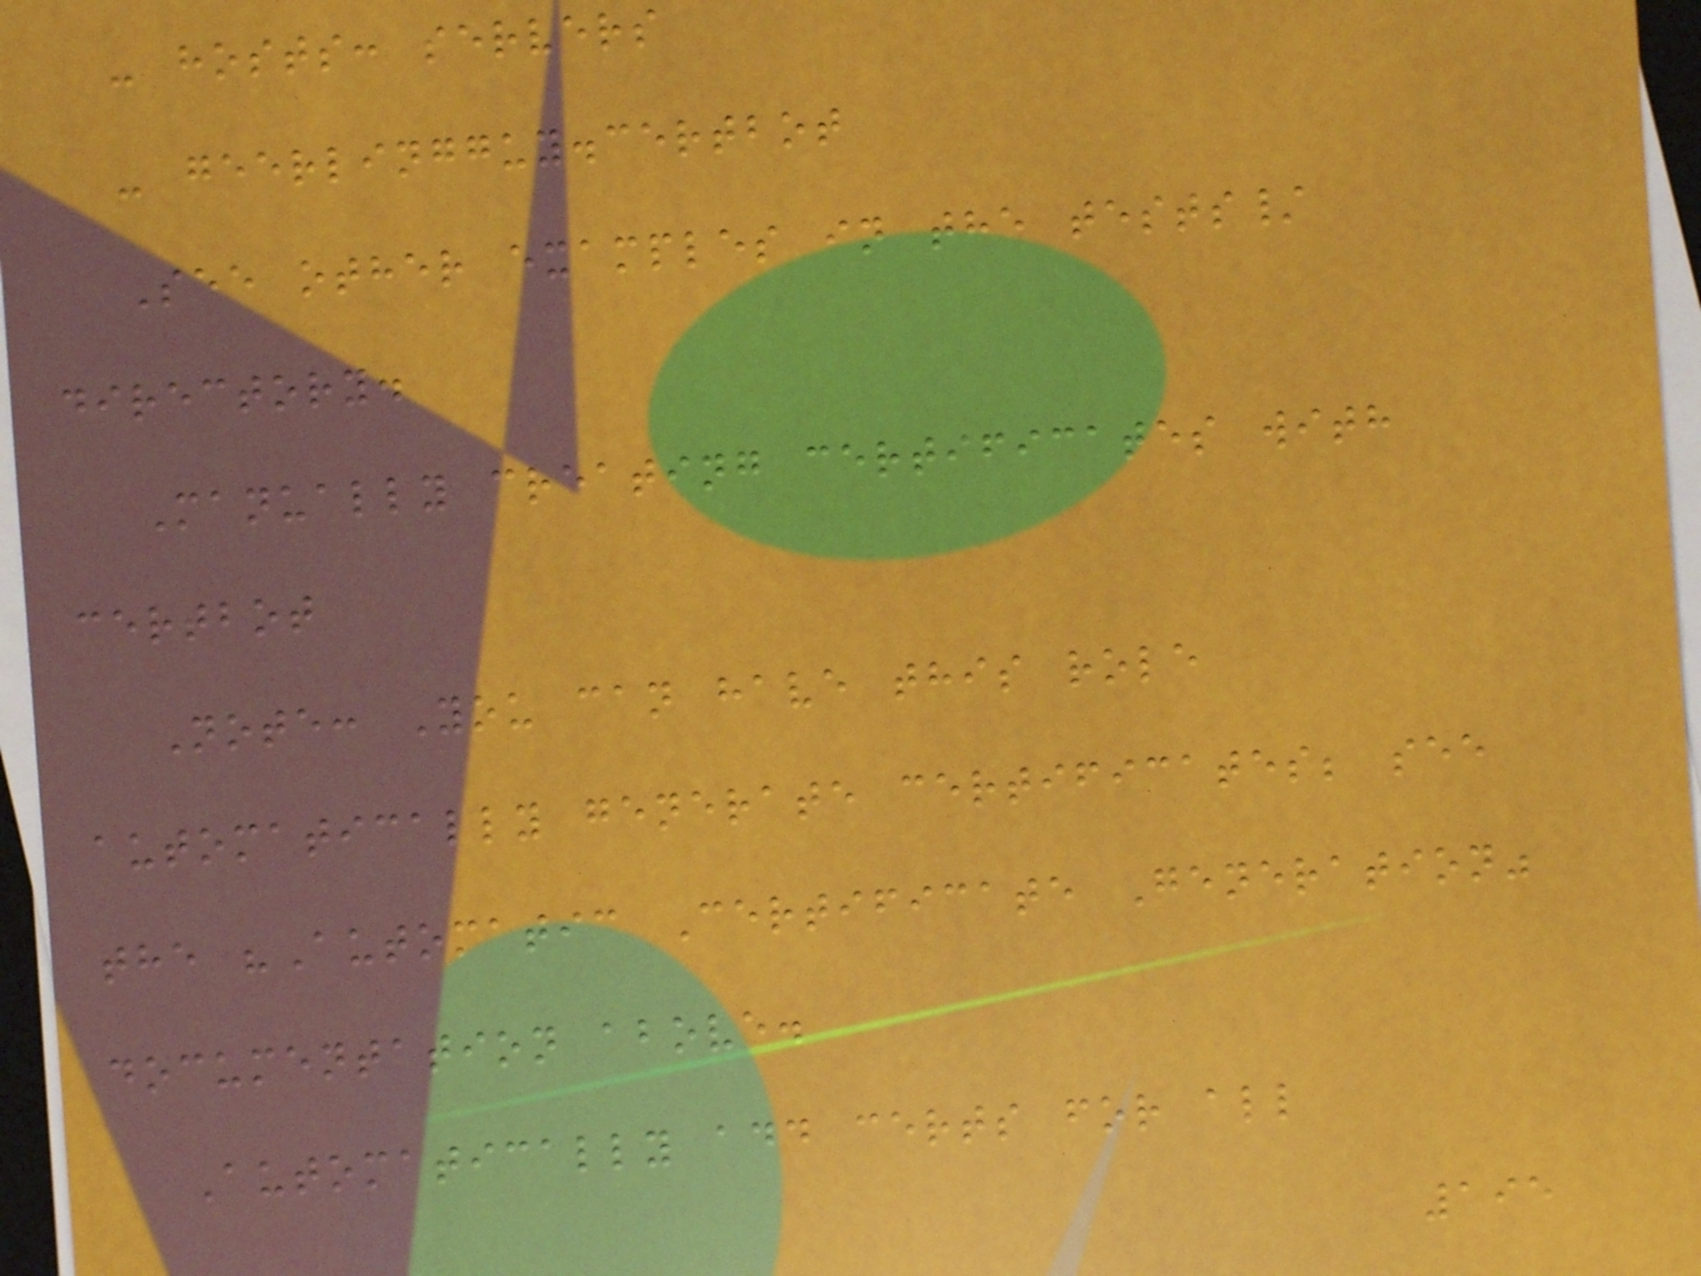- hosts: servers
- geerlingguy.certbot
See other examples in the tests/
directory.
Manually creating certificates with
certbot
Note: You can have this role
automatically generate certificates; see
the "Automatic Certificate Generation"
documentation above.
Automatically add certs for all
195
